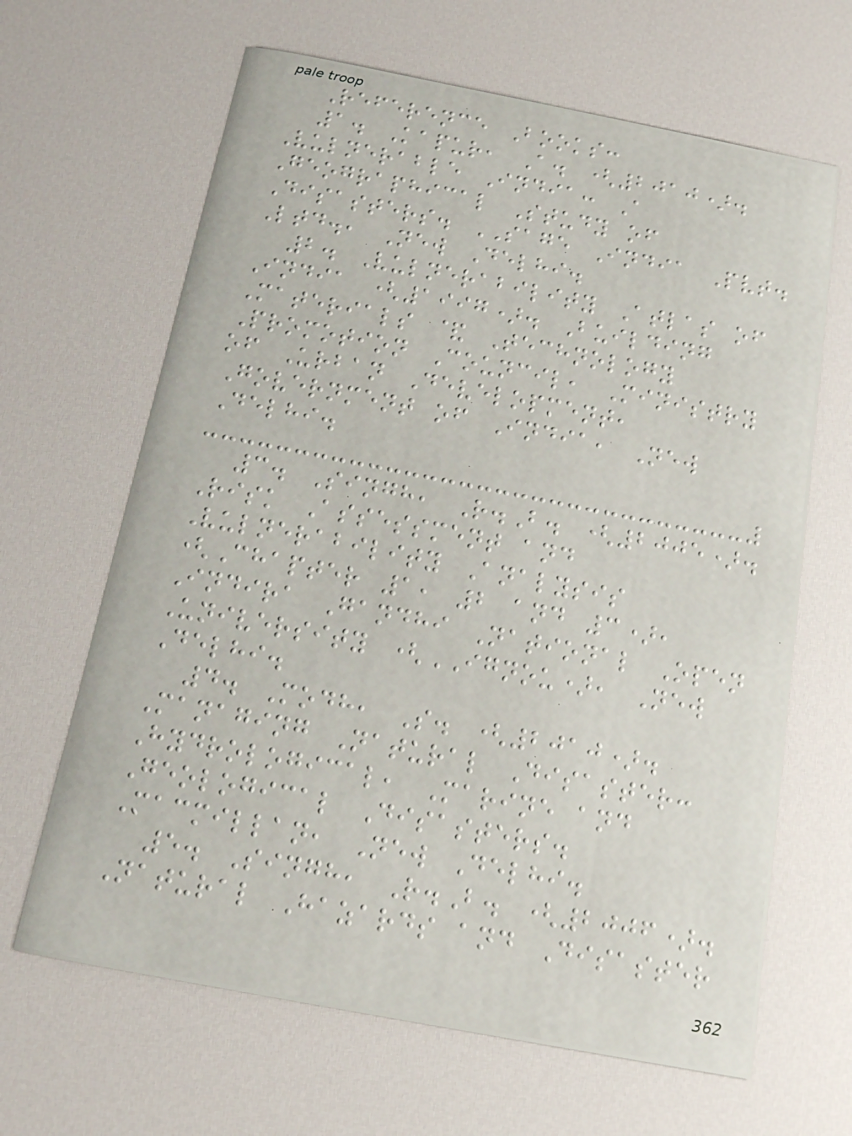Reference Books:
1. Kapur, A. (2010).
Vulnerable India: A
Geographical Study of
Disasters. SAGE India Pvt.
Ltd., New Delhi.
2. Vulnerability Atlas of
India (1997). Building
Materials & Technology
Promotion Council, Ministry
of Urban Development,
Government of India, New
Delhi.
3. Singh, R.B. (2005).
Risk Assessment and
Vulnerability Analysis
(Chapter 1, 2 and 3),
Indira Gandhi National Open
University (IGNOU), New
Delhi.
4. Modh, S. (2010).
Managing Natural Disaster:
Hydrological, Marine and
Geological Disasters.
Macmillan, New Delhi.
5. Singh, R.B. (2006).
Natural Hazards and Disaster
